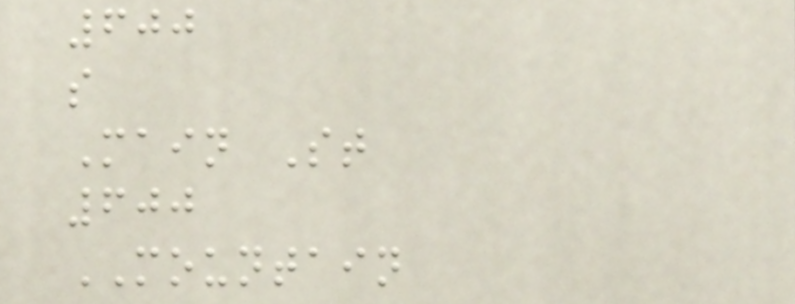600
s
Main St
600
MOUNTAIN
